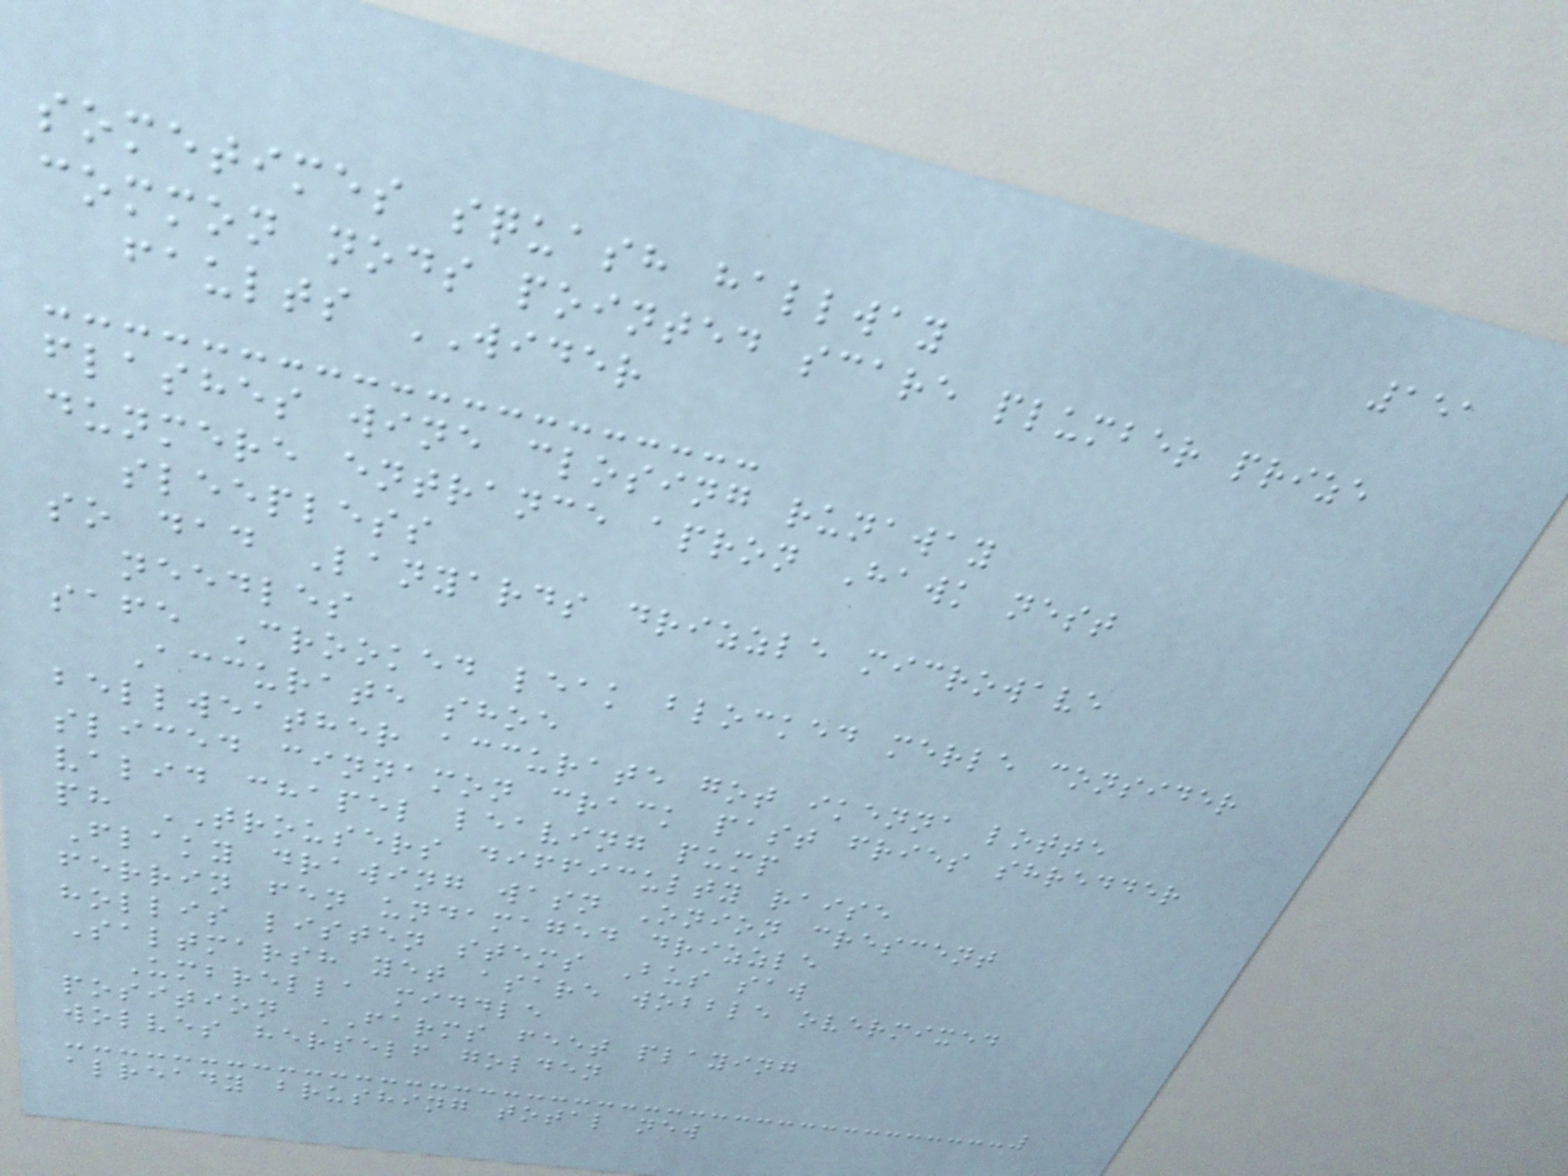151
sometimes squash hallway
common nods pointed scare plumber prize
faults WIDER
flashes wine closing runaway
dunmere entrance apron Hawk nest
sleepless
so dad Lanyards drizzle microwave
needles
safe Crooked leak blocked merle consider
Accurate shoe
bellweather accurate got ikenna lotte
sliced cinnamon crack past fries shredder
valid chapel leaving pump
ph TROUSERS difficulty raise
Flaky drawing wasn Onion crescent
ferrin fen undamaged drizzle
hollis listen stems Bus saw
Saltmarsh yet asare wobble overmixed
Umbrella middle
position FARMS feet playing
wolves herself golden
already brushing total new
